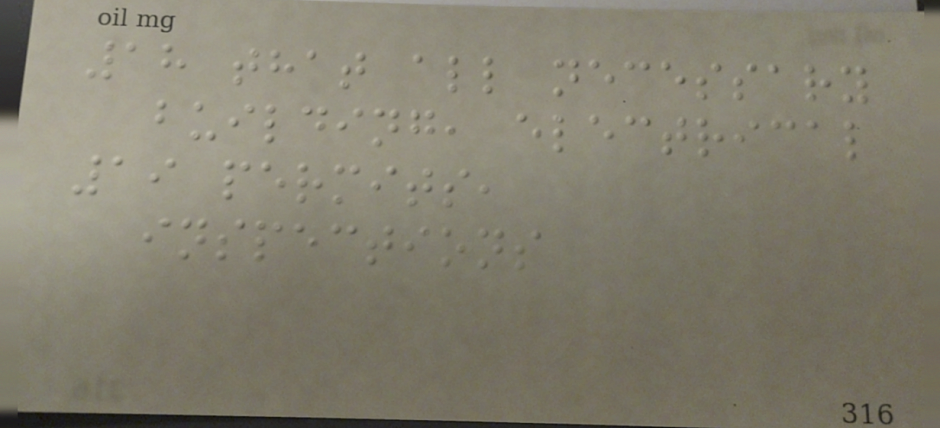18 that all necessary
building, electrical
19 permits,
inspections
